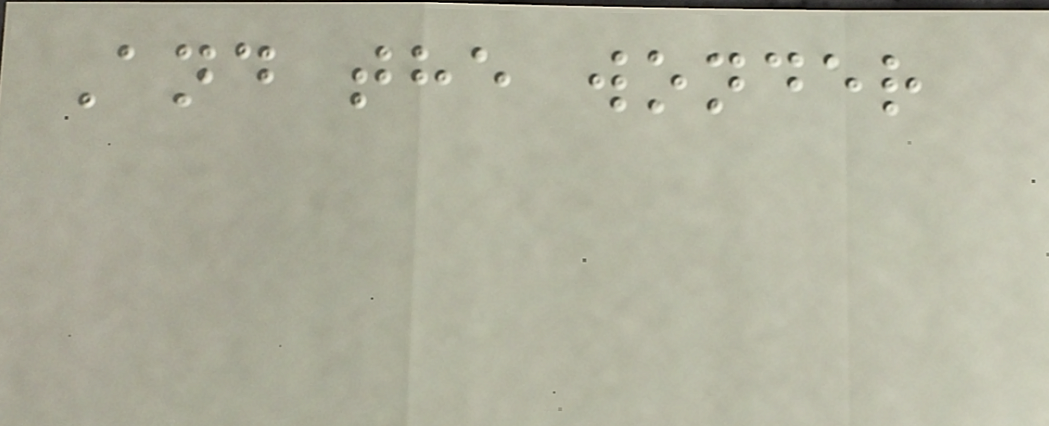And the wonder
